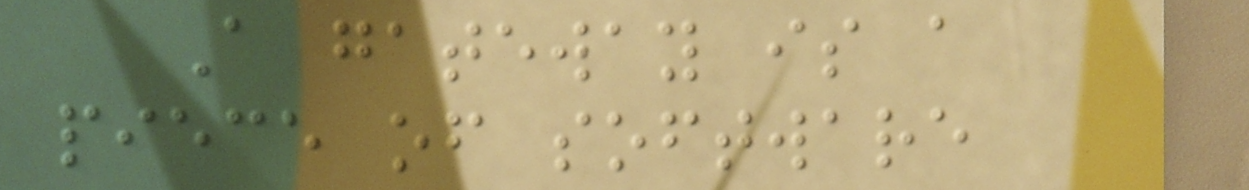A gateway is a
piece of software
